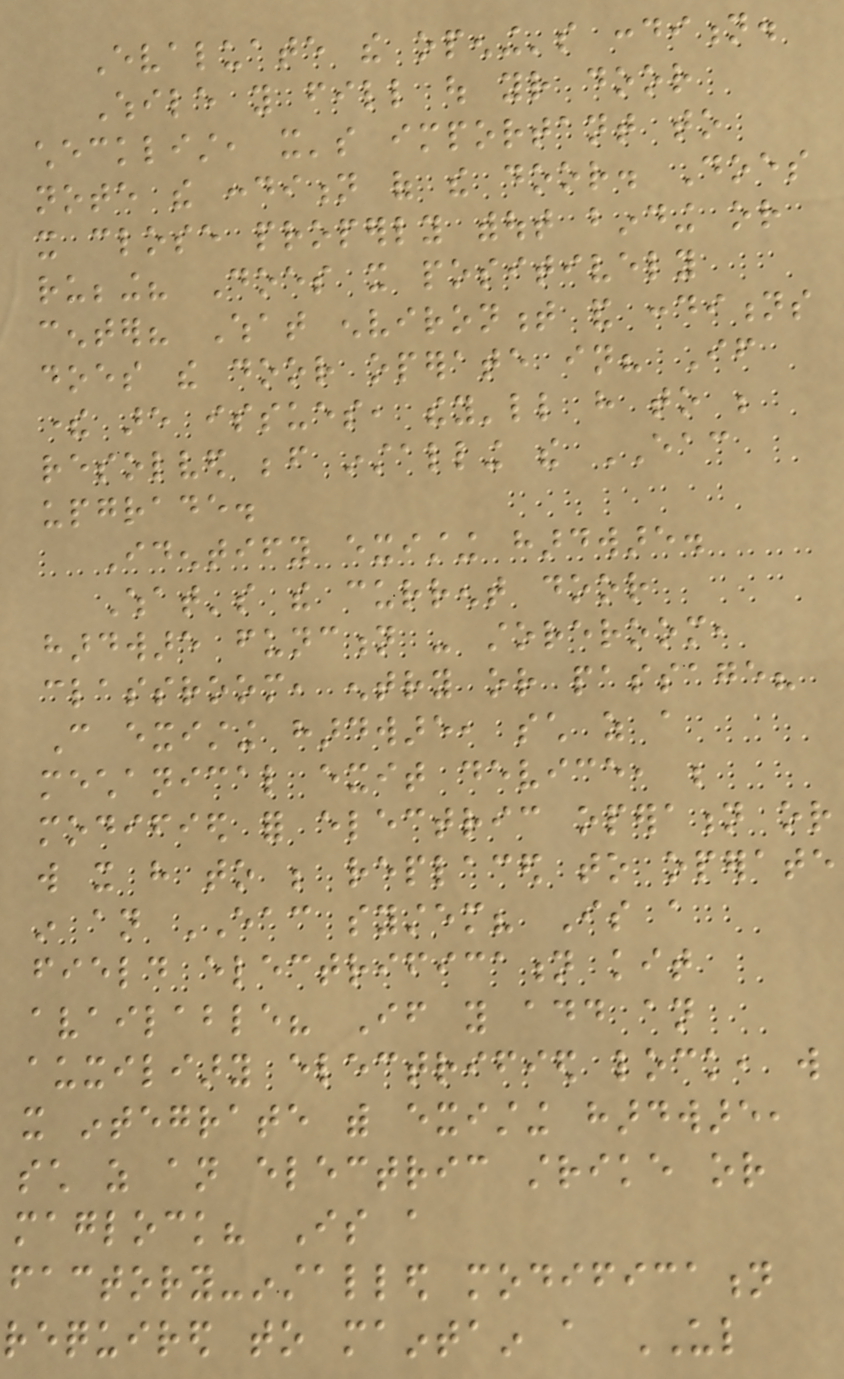Evaluate the opening's condition.
While you fill out your door
checklist, it's important to
note the condition of the door. Does
it close properly without binding or
rubbing? Does it positively
center? What environment and conditions
does the door operate in? If
there are issues, they'll have to be
resolved before installing the EAC
upgrade.
Identify existing hardware.
What's the current door
hardware function - storeroom,
classroom, entry or passage?
Can existing hardware, such as a
mechanical exit device, be
modified for electric operation or
will it have to be replaced to operate
in an EAC system? Is a
field electrification kit
available? If you add an
auxiliary electrified lock, will
it integrate with existing hardware,
such as an electric strike or
maglock? Is a
factory-installed modification
required to maintain a UL
